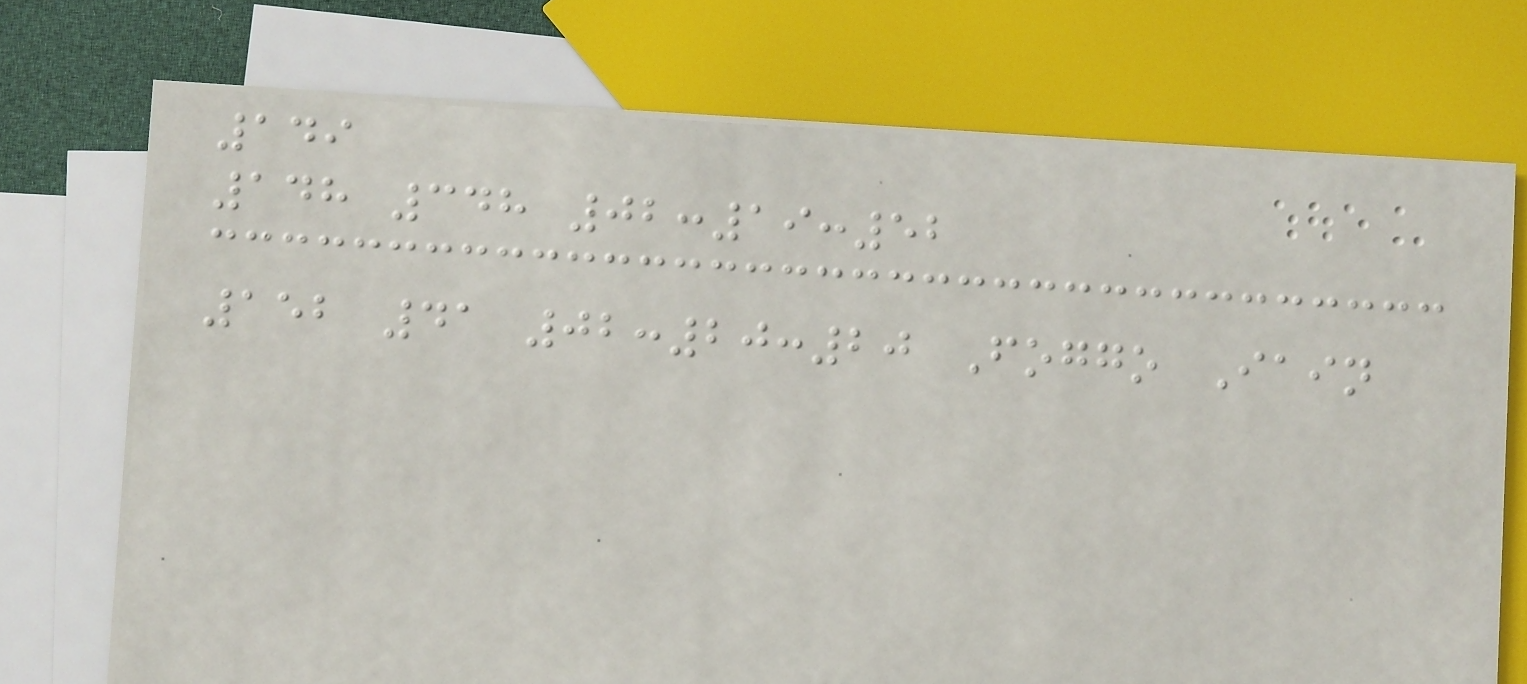149
148 348 02:19:52
152 41 02:20:20 Foggo Iain
